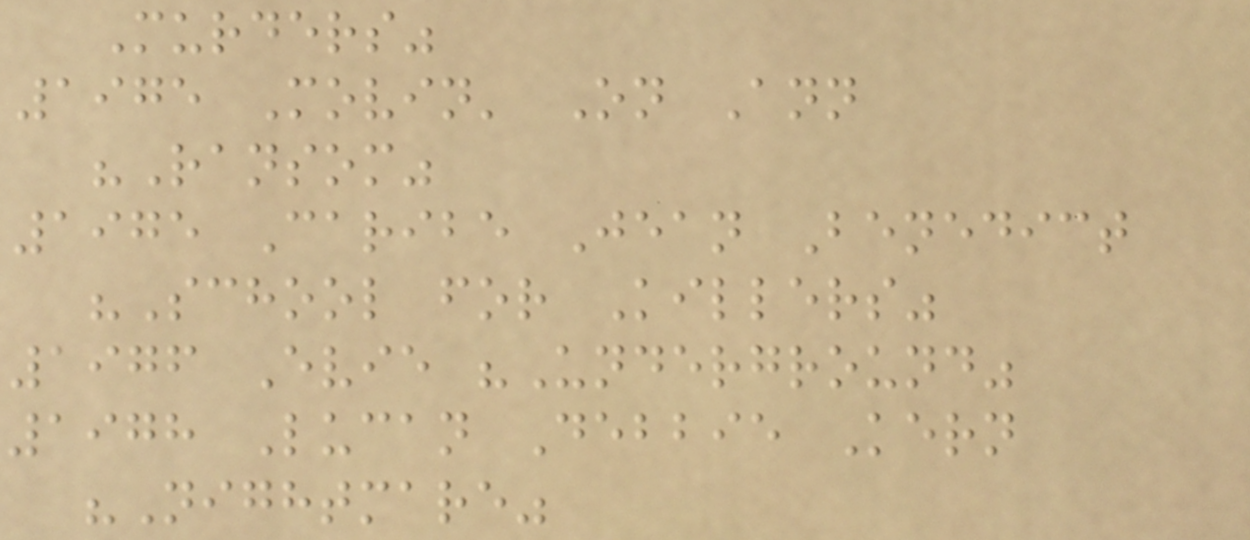Murders"
1975 Movin' On Ann
"Ransom"
1975 Caribe Jean Benedict
"School for Killers"
1976 Evie "Underground"
1978 Lucan Debbie Kern
"Nightmare"
